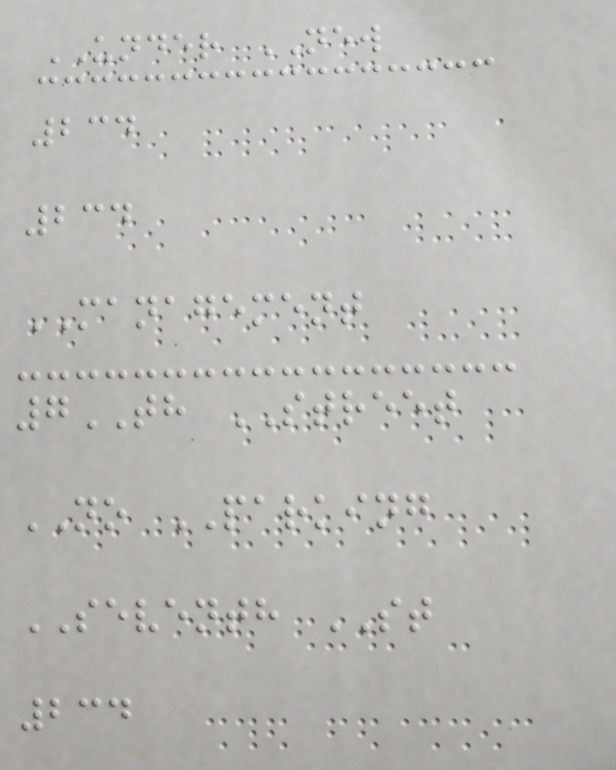UNDER NEW
234
234
MANAGEMENT
7TH STREET
NO PARKING
SEVENTH ST
234
